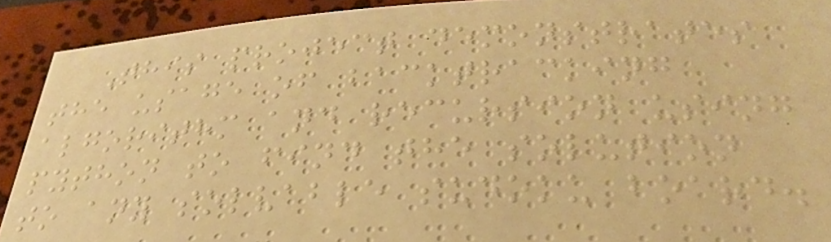This project demonstrates
the usage of backtracking
algorithm and recursion using
python to find the solution
to any solvable sudoku board.
